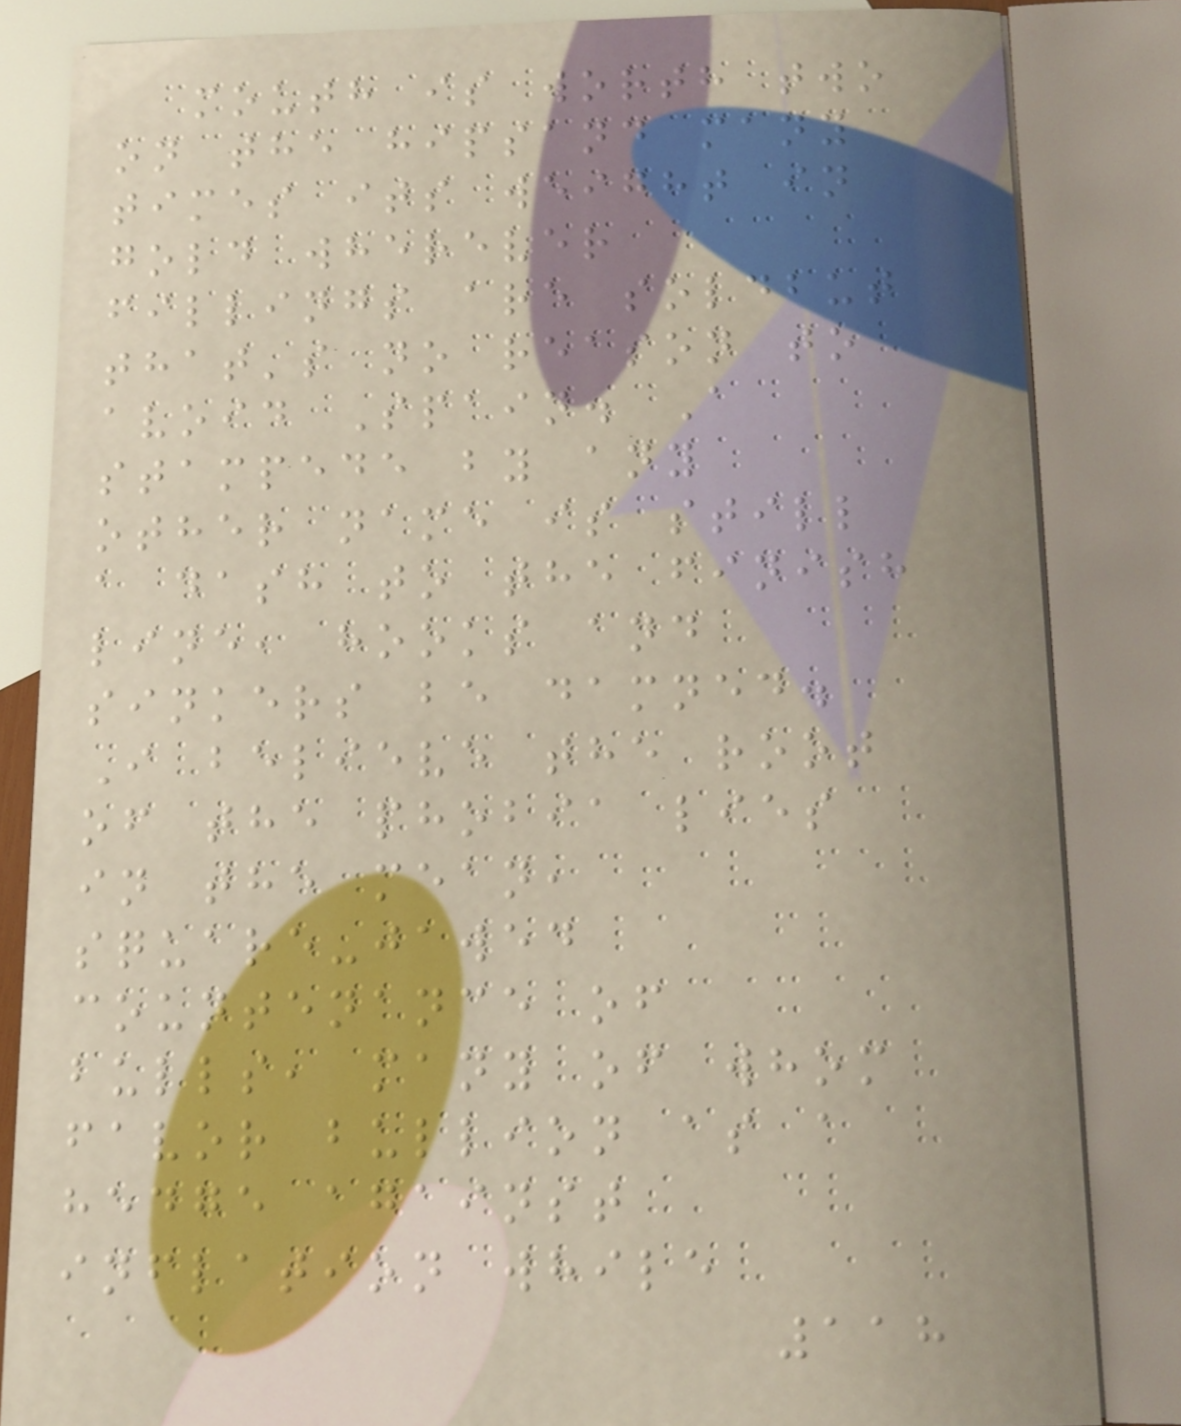mouth is worth two
on the hipsand many
times its weight in
gold wherever
fillings are soldbut
that's no reason to
avoid Spain. A
stampede by any
other name is still
a dash to the finish
line, hooks and
sinkers be damned.
I believe the root
of the phobia lies
in the mean,
square-jawed
countenance of
bulls, many of whom
favor bullion as a
hedge against
inflation while
118
